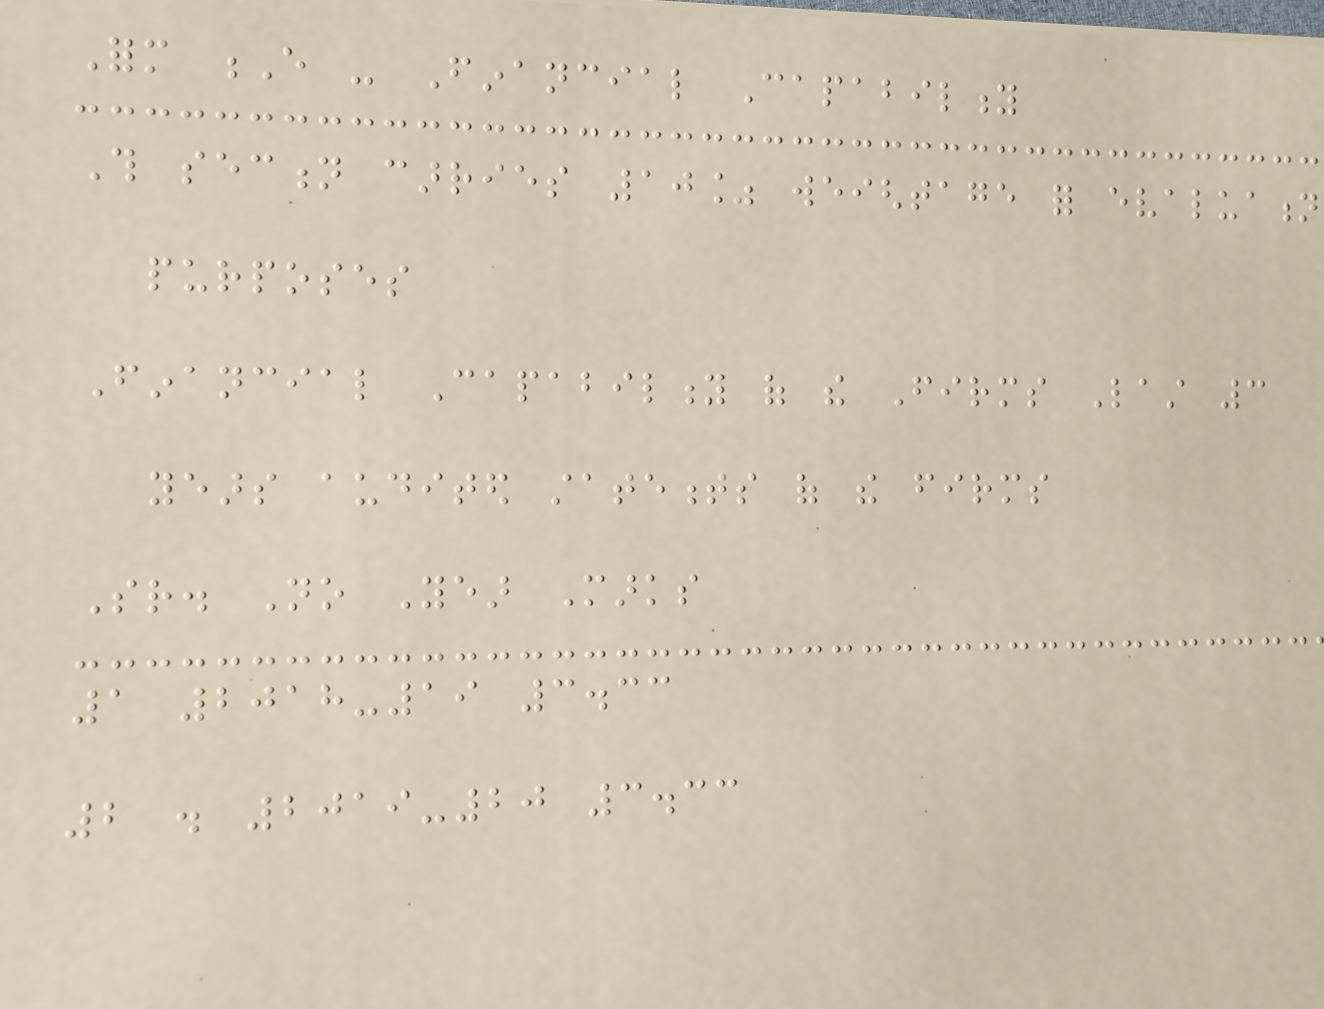Form E - Financial Capability
This section carries 10% weightage for evaluation
purposes
Financial Capability of the Firms Last 3
years audited statements of the firms
Sr. No Year Marks
1 2018-19 3.33
2 . 2019-20 3.33
